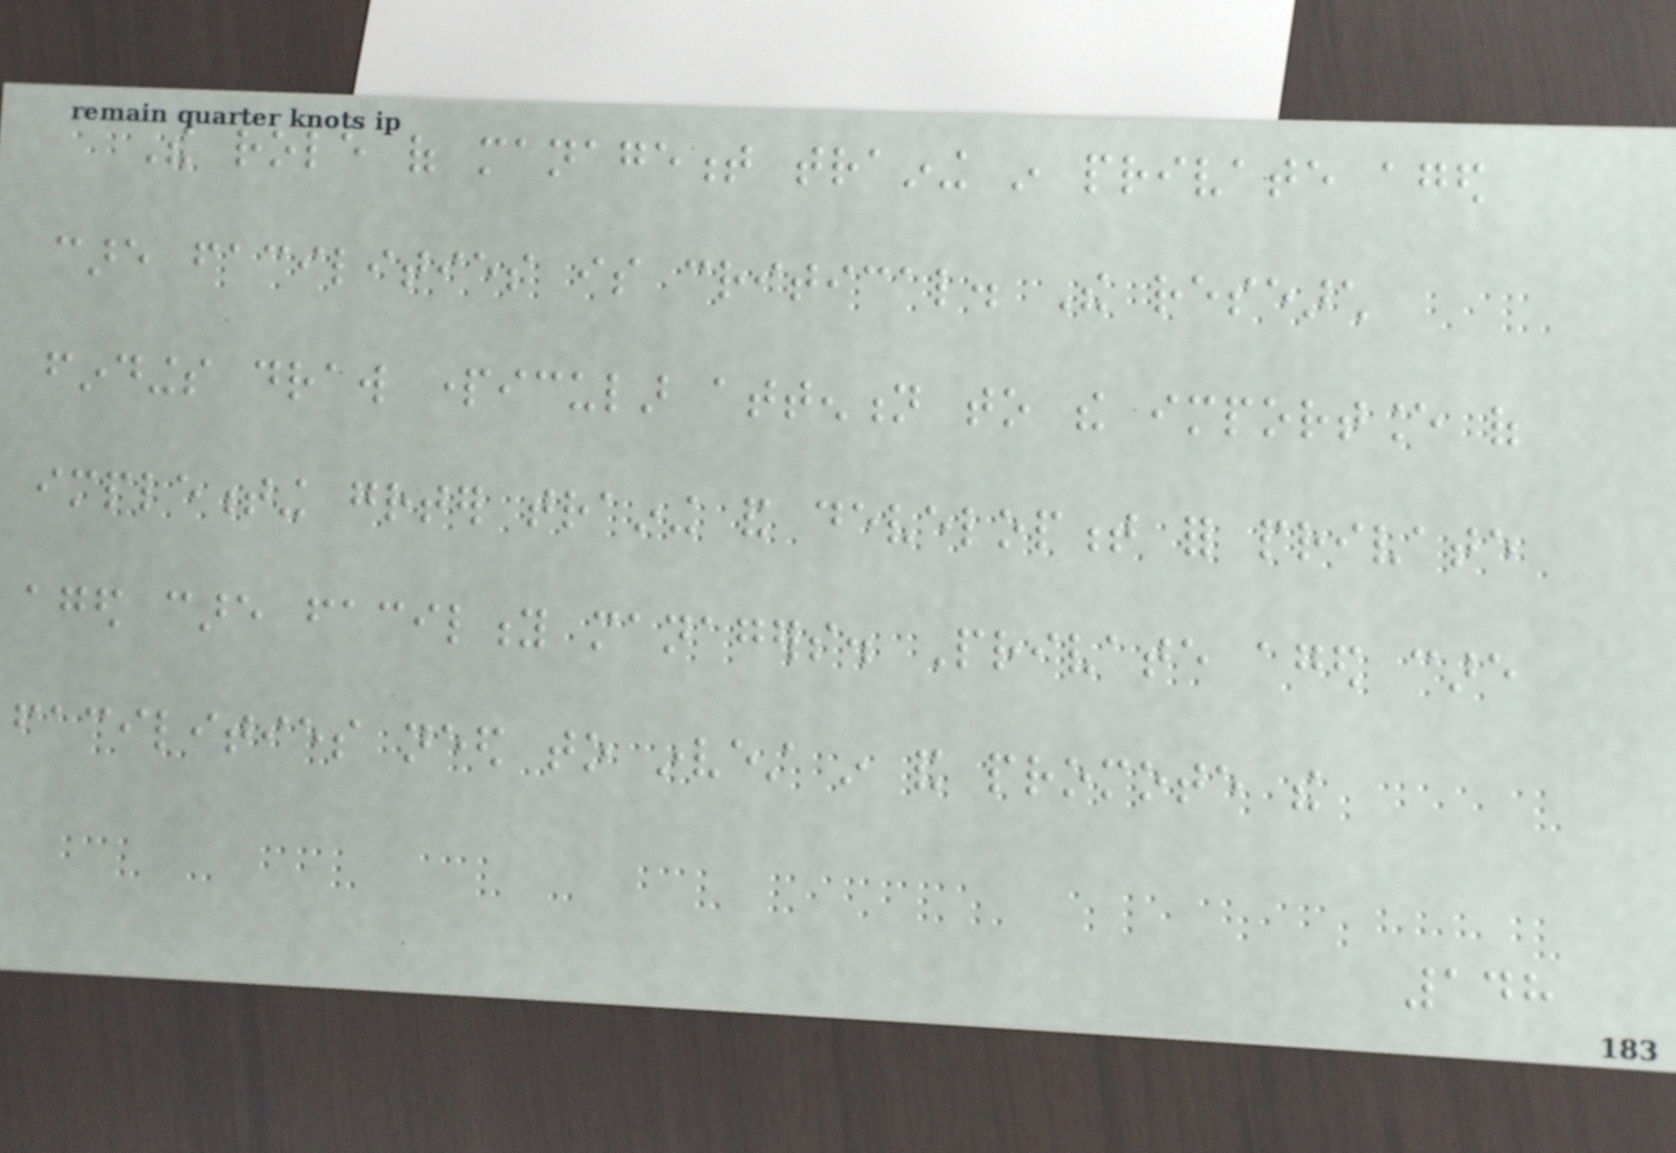The role of management training in private aged
care facilities is critical. The research
findings draw particular attention to the importance of
implementing greater training and development for private
aged care facility managers. Private aged care
facilities need to invest in and promote the
148
